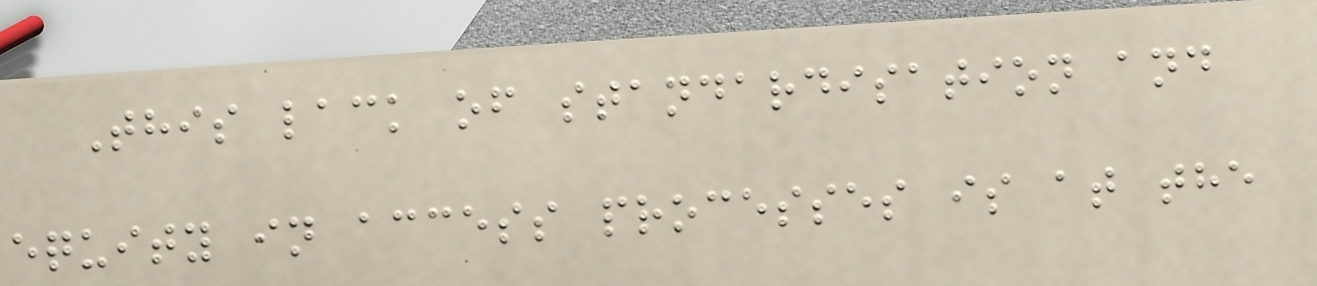This lack of standardisation and
equity in access processes is at the
